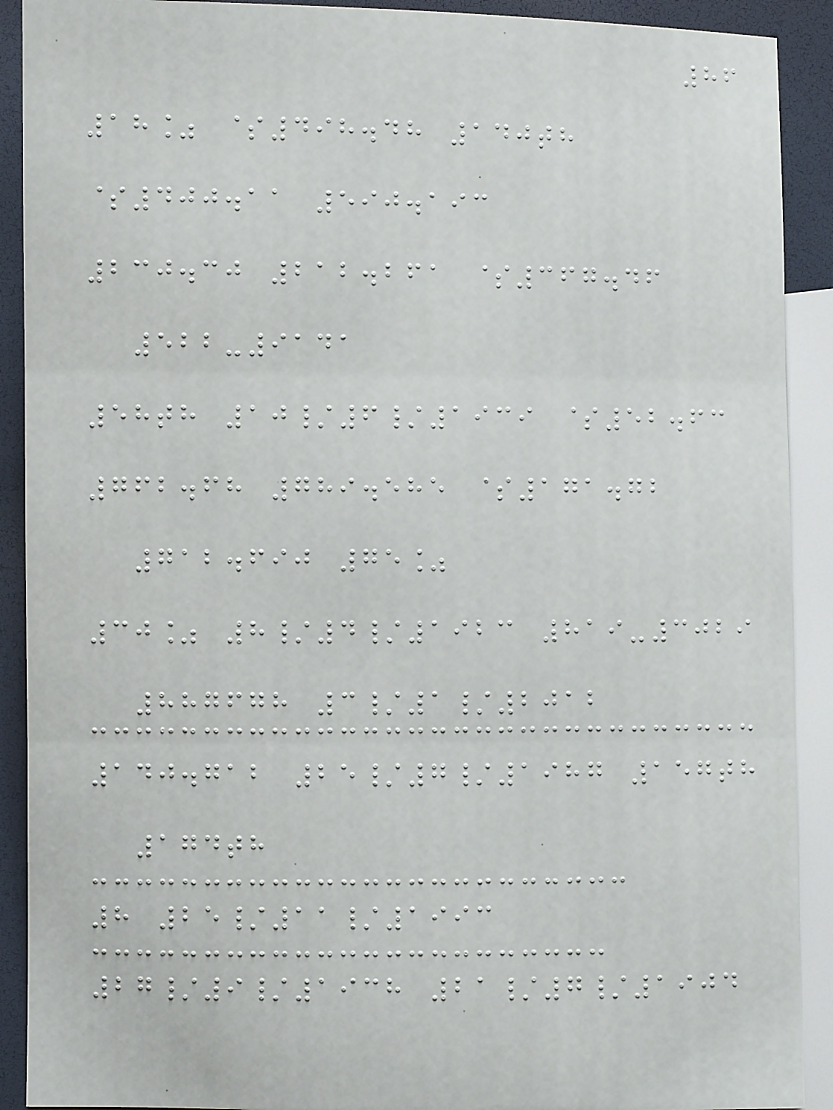86
18% $498.48 140th
$400.11 590.193
230.30 212.261 $367.46
522-9141
58th 10/6/1939 $52.63
762.68 789.585 $171.72
712.690 75%
30% 8/4/1923 819-3029
887678 3/1/2012
140.712 25/7/1987 157th
174th
8 25/11/1993
27/9/1938 21/7/1904
